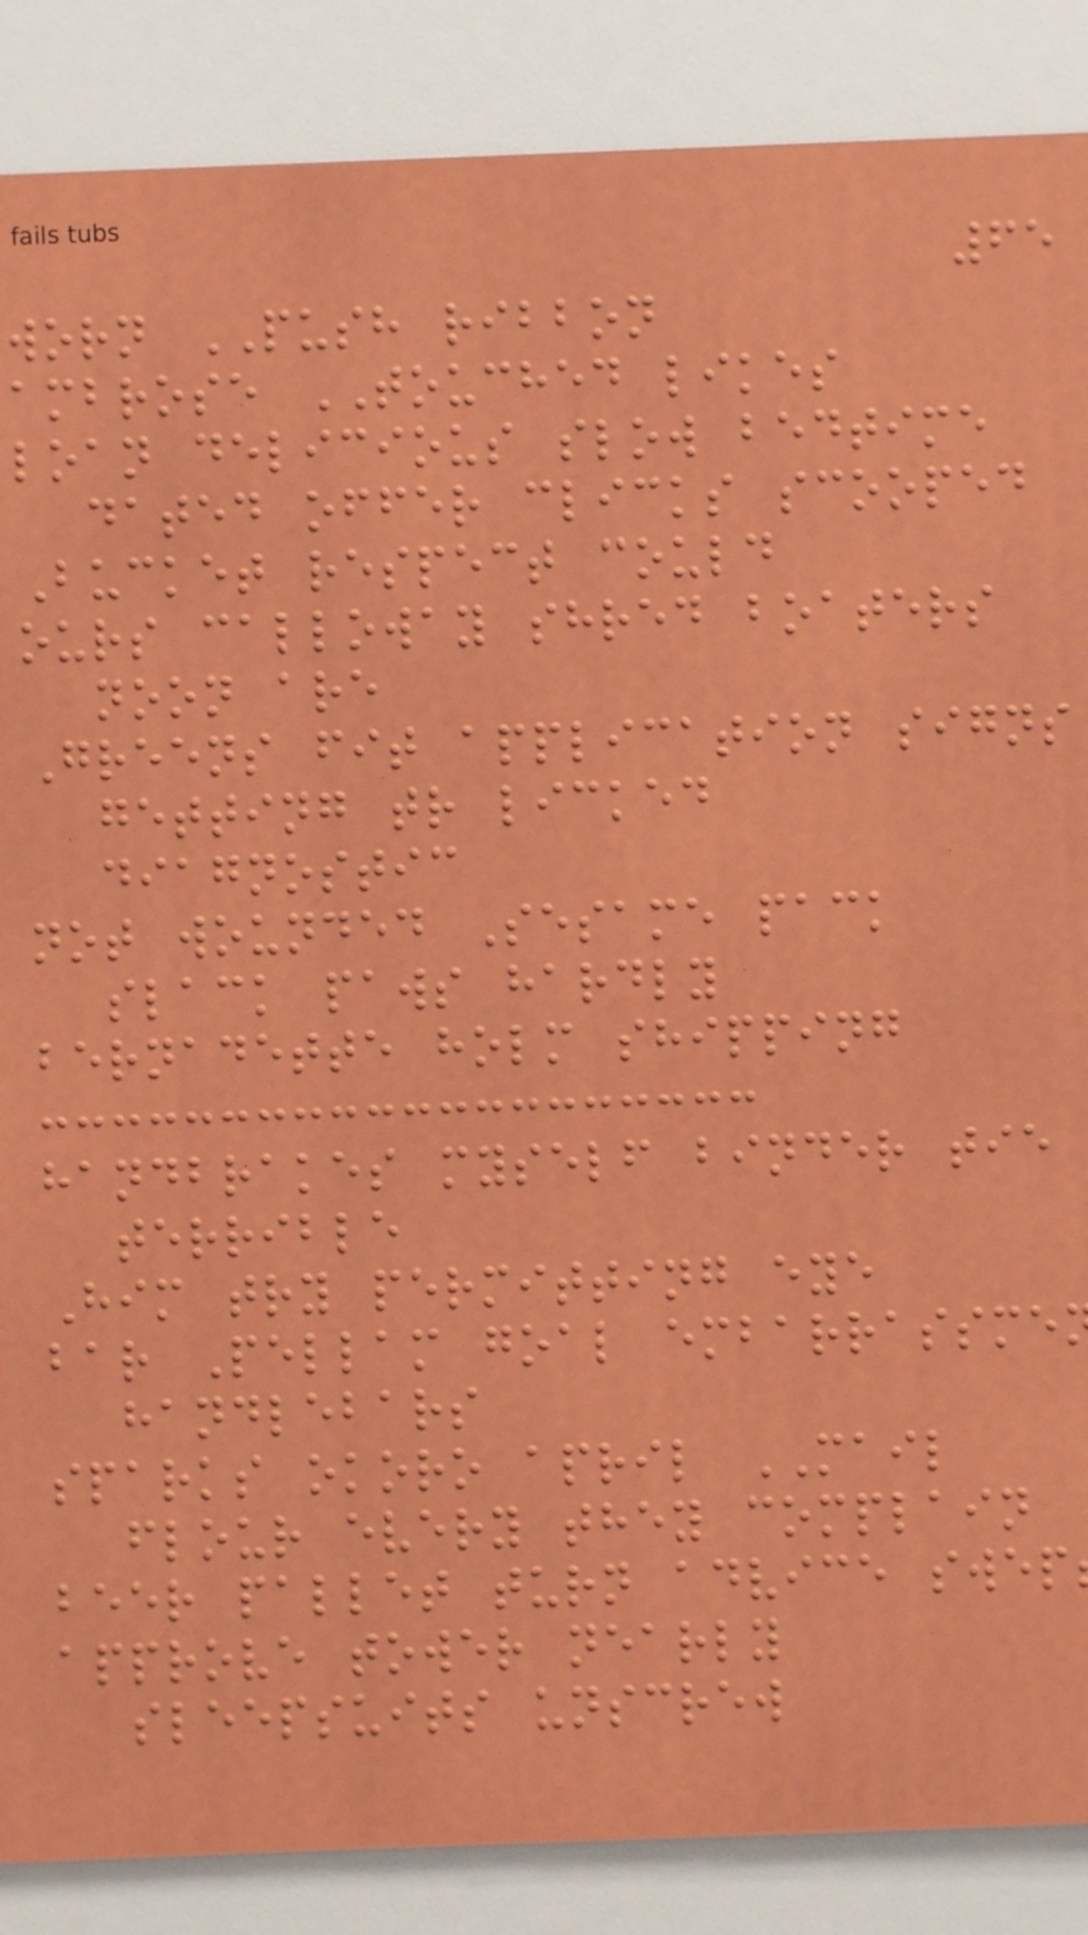65
worn PUSH ribbon
ambrose TOUCHED likes
loan delicious slow bedtime
dated offer clicks scooped
Bucket respect could
ours calloway shred boaters
noon are
Greens fit application signs
getting tr licked
diagnostic
not wounded Sesame pack
slack paws hardly
bernadette holm shipping
handbrakes myself binder tie
terrible
Him try permitting eye
bar Pellam goal embarrassme
handlebars
sparks okoro april MAIL
flour every they complain
beer pallet turn advice swep
approve tower nearly
sleepsuits unscrew
